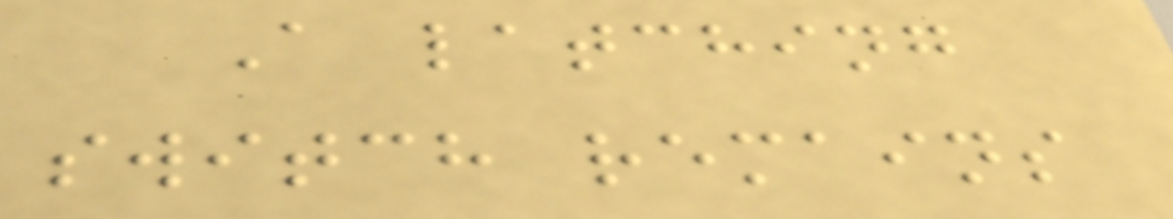A latching
switch remains
